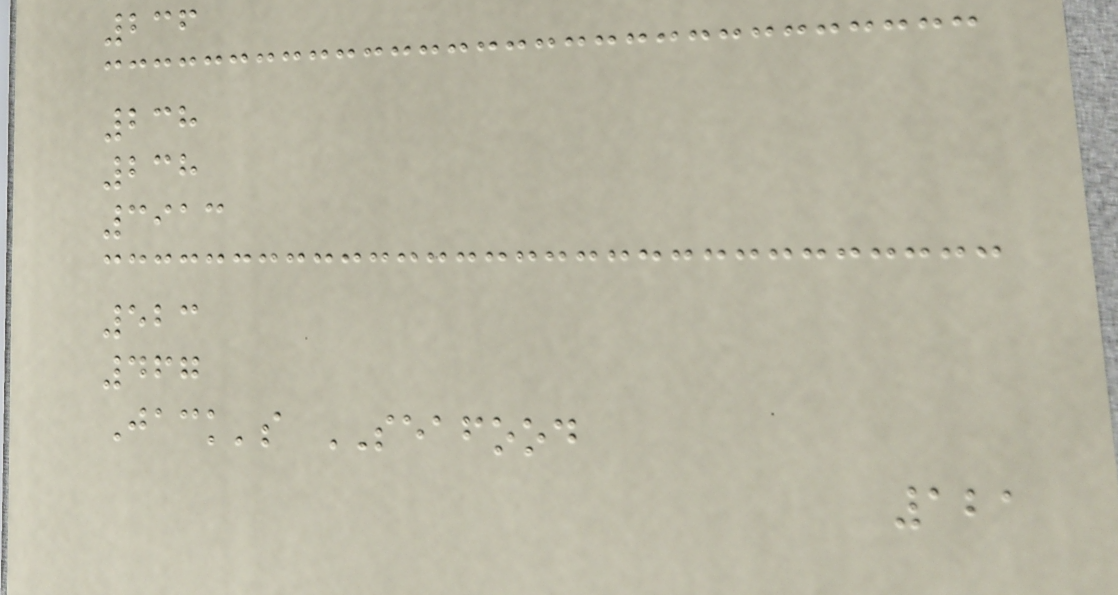236
238
238
3913
523
467
Jack's SEAFOOD
121
